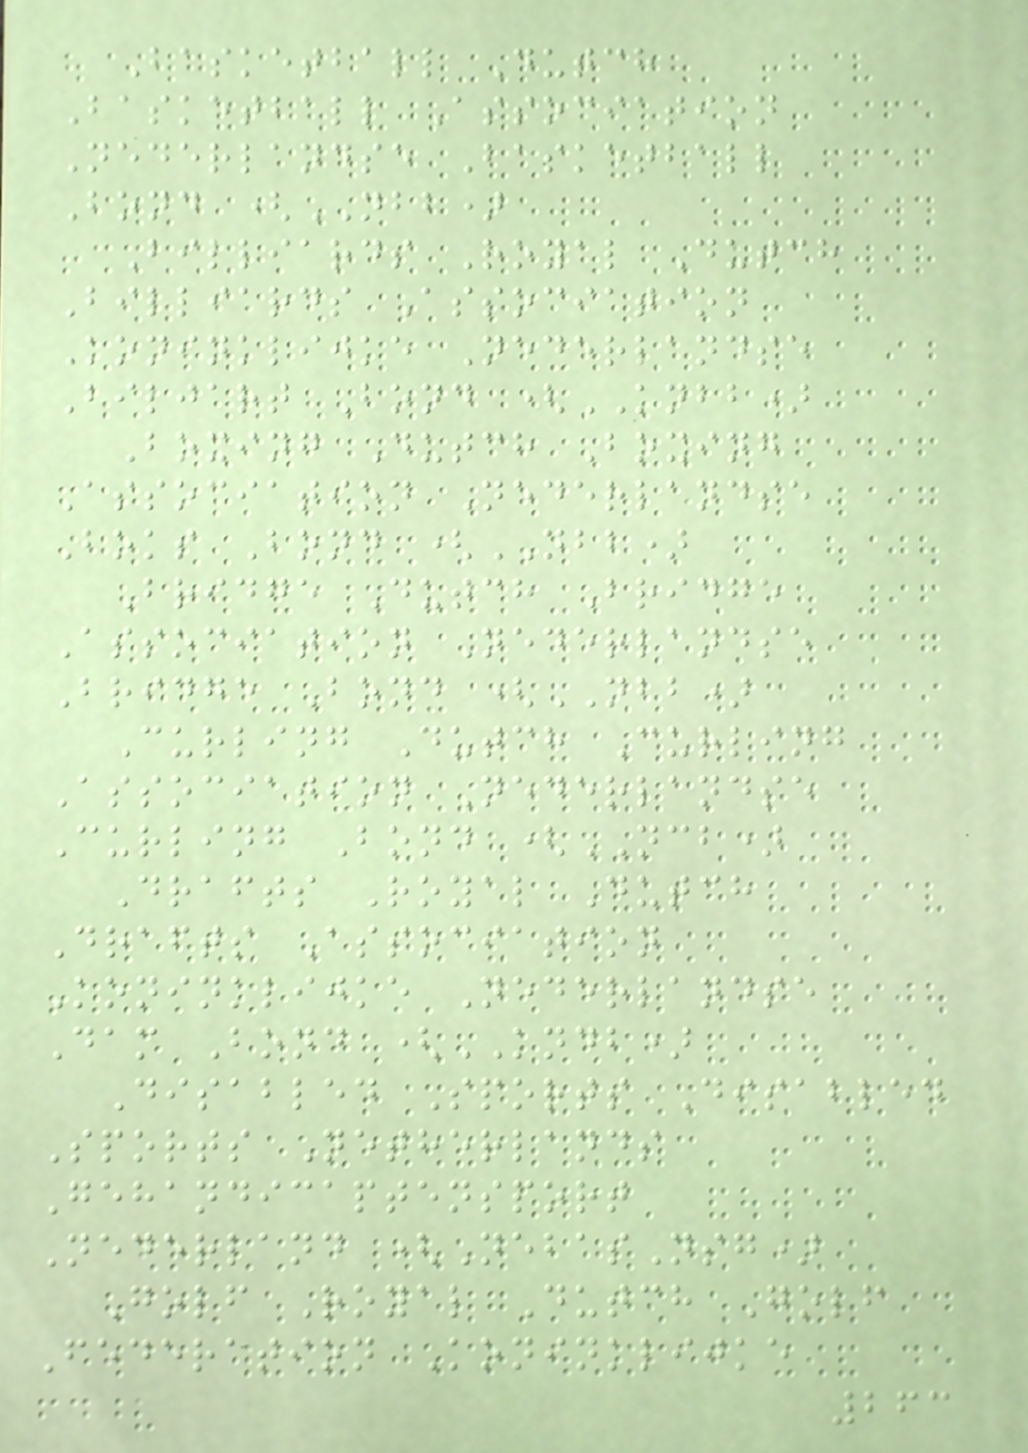Basketball Dutch
Basketball Association
Nederlandse Basketball
Bond (NBB)
Billiards Royal Dutch
Billiards Association
Koninklijke Nederlandse
Biljart Bond (KNBB)
Boxing Dutch Boxing
Association Nederlandse
Boks Bond (NBB)
Bridge Dutch Bridge
Association Nederlandse
Bridge Bond (NBB)
Curling Dutch Curling
Association Nederlandse
Curling Bond (NCB)
Drafts Royal Dutch
Drafts Association
Koninklijke Nederlandse
Dam Bond (KNDB)
Disabled Sports Disabled
Sports Netherlands
Gehandicaptensport
Nederland (NebasNsg)
Golf Royal Dutch Golf
Federation Koninklijke
263
